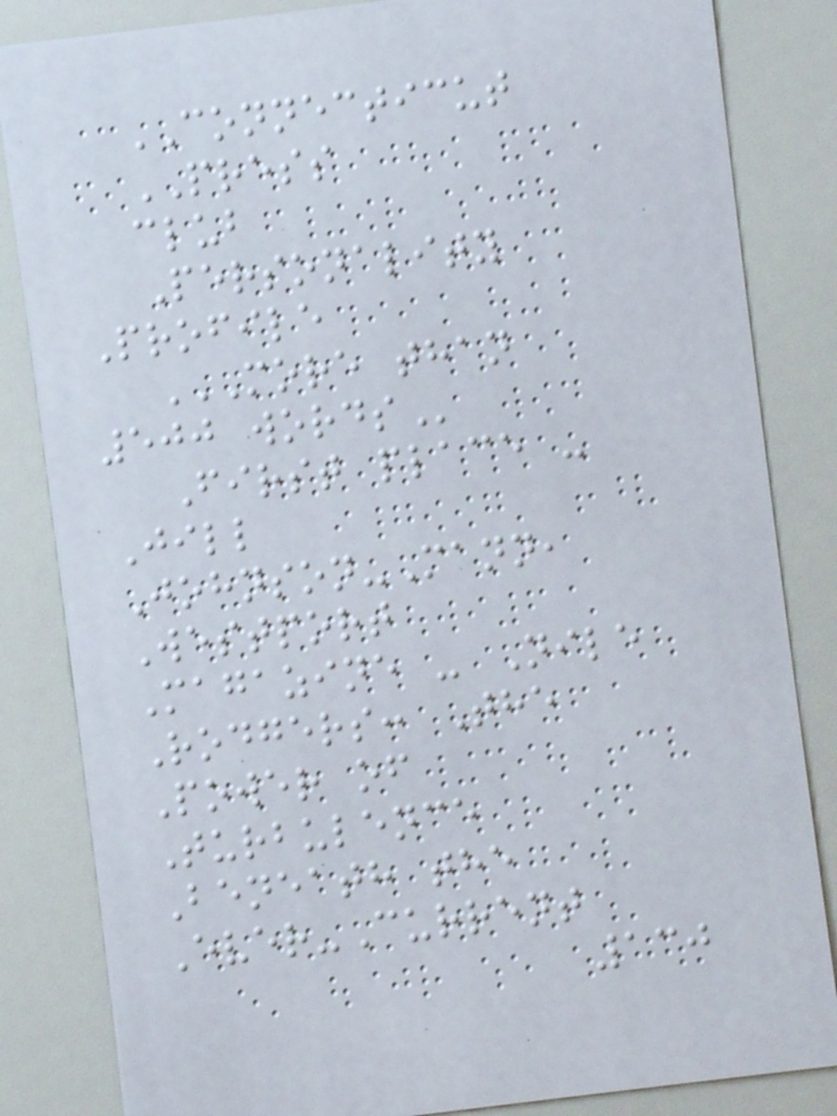CONNECTICUT
PRESS
club
Personality
Profile
MORE THAN
500 WORDS
First place -
Jill
Johnson-Mann,
Westport
Magazine - Nile
Rodgers: The
Power of
Turbulence
Beneath the
Ever-Current
130
